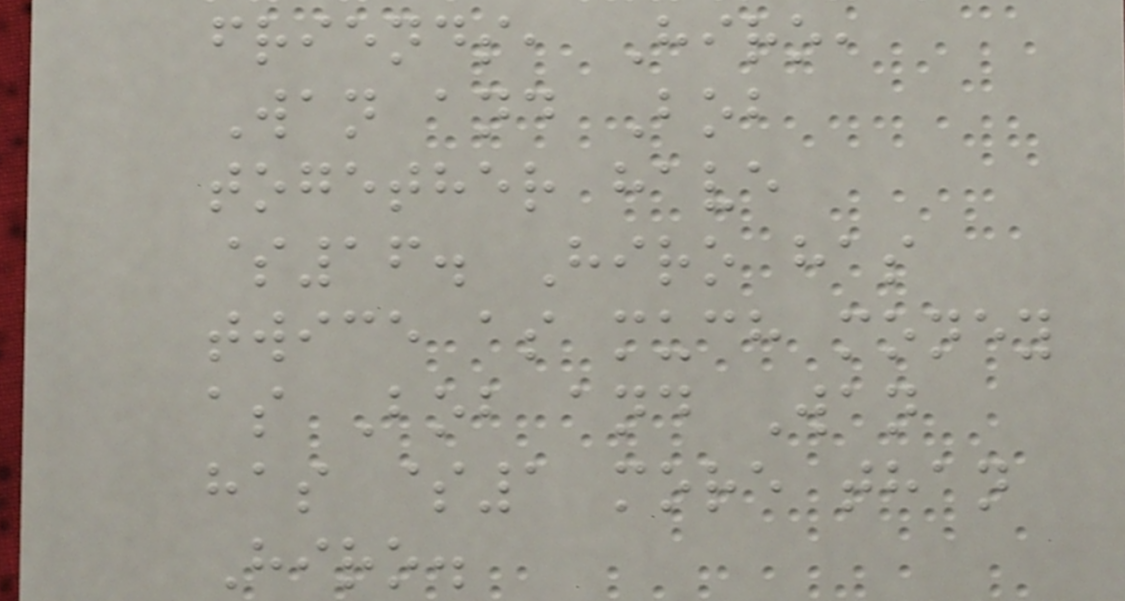friends, Hiro,
Wan and Bob
together have
$16. Hiro has
twice as much money
as Bob and Wan
has $1 more than
Hiro.
